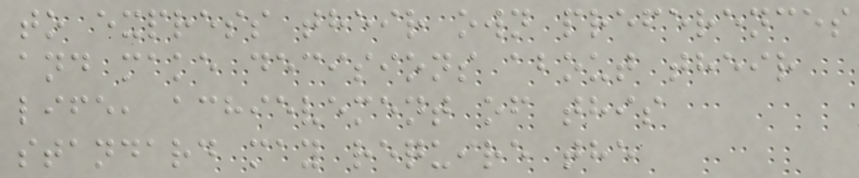to express their own preferences
and make decisions about their
life, achievement of this
standard may require the
